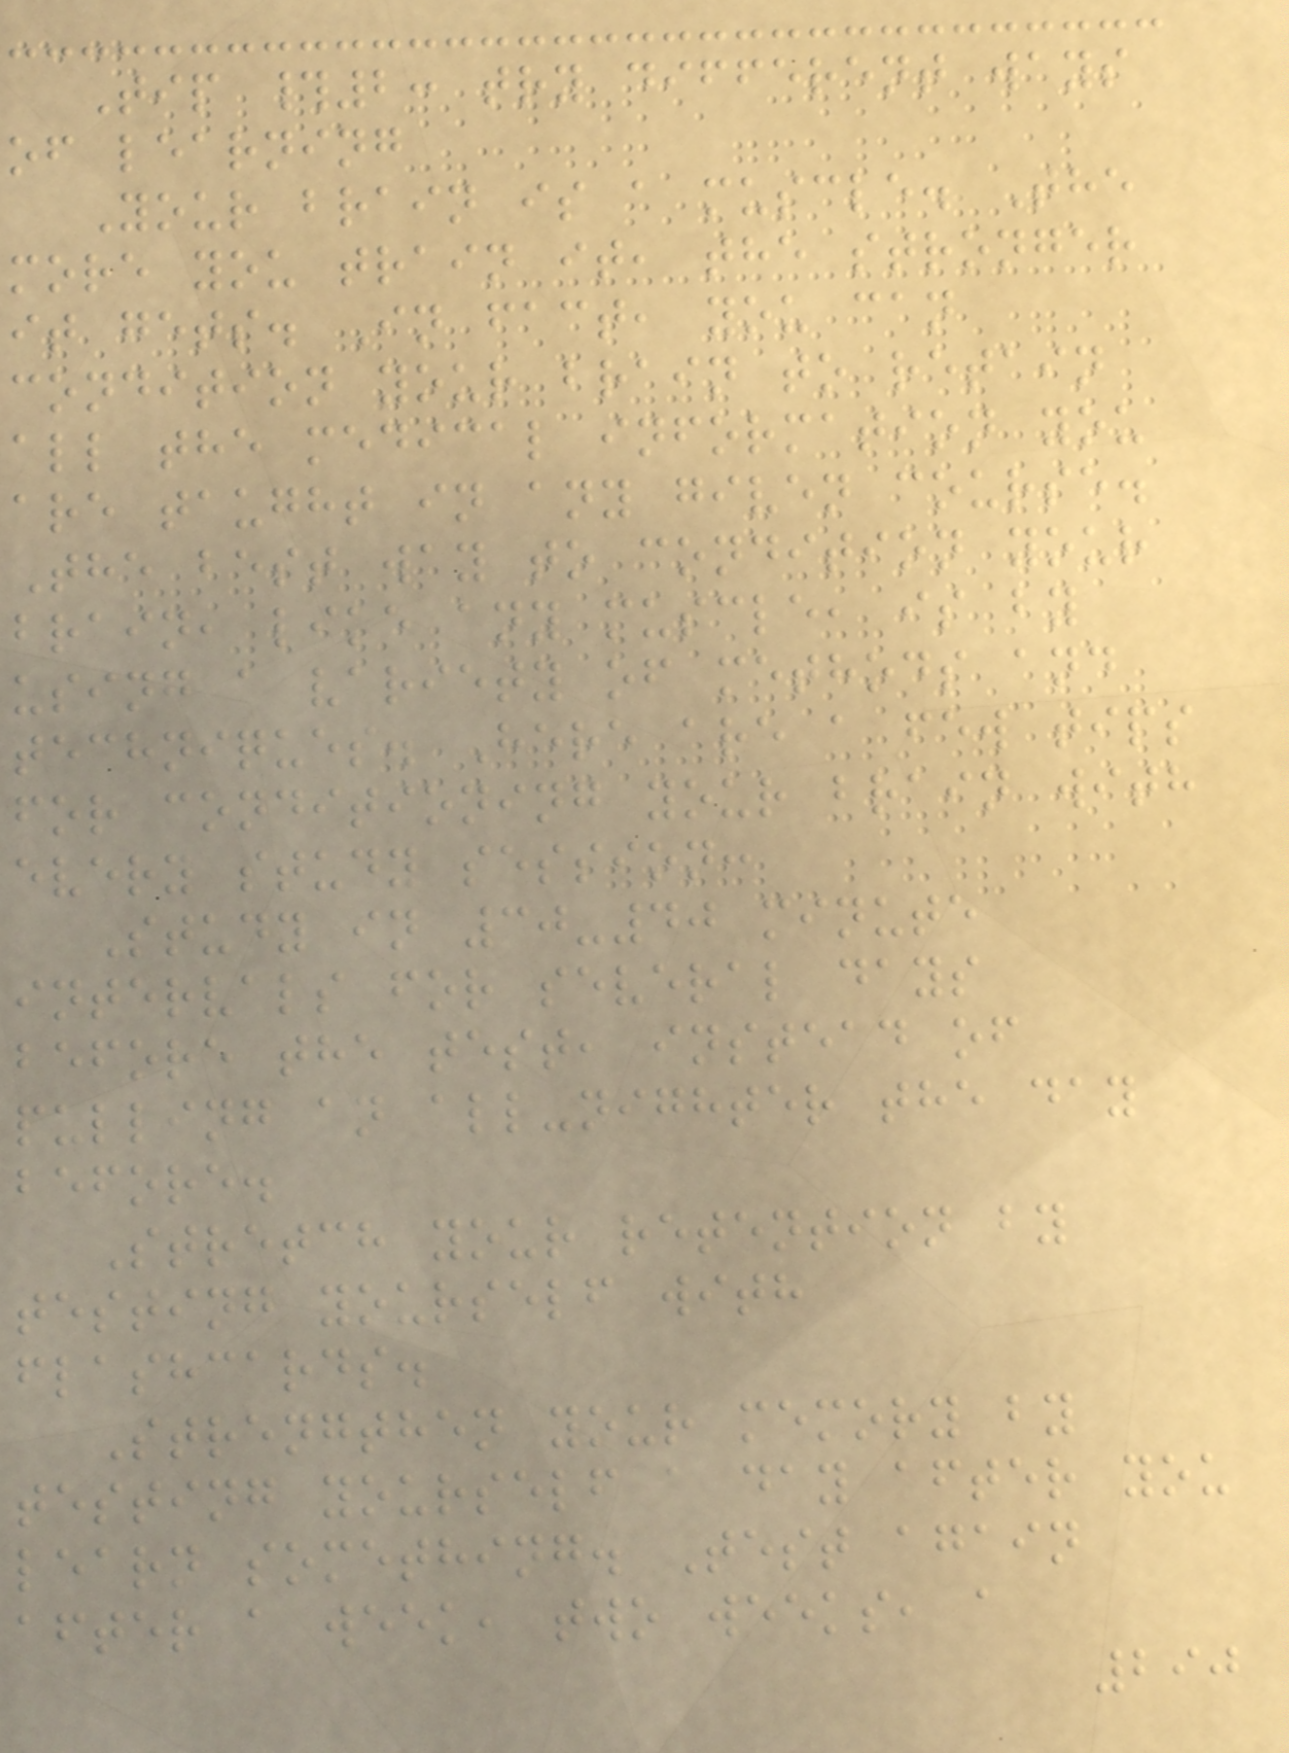Tip #2: try different ways
of learning
Your brain is a muscle. The
more you train it, the stronger
it gets. In fact, you can
condition your brain to retain
all the medical information you
are taught in any given course.
The best way to condition your
brain, like any muscle, is by
using a variety of methods and
techniques. Here are a few tips
for conditioning your brain with
every study session:
Study in 30-40 minute
intervals for several days
before the test, instead of
pulling an all-nighter the day
before.
Stretch your retention by
testing yourself with
flashcards.
Strengthen your memory by
testing yourself a day after you
learn something. Test again
after a week, two weeks, a
290
